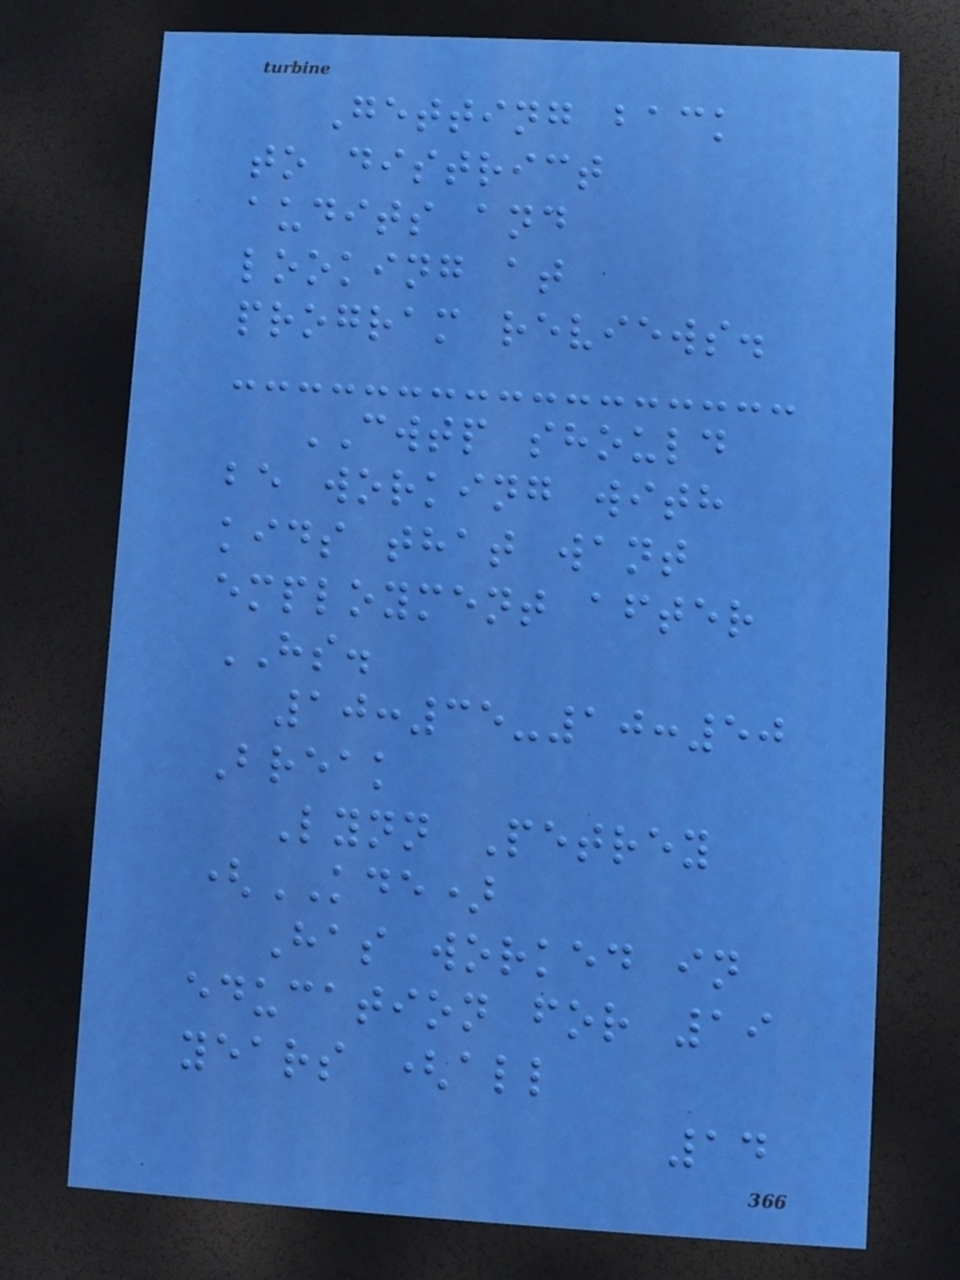Getting back
to district
audits and
looking at
program reviews.
CWTP should
be working with
kids that want
employment after
HS.
10:35-10:50
Break
Lynn Petrey
(KDE)
Has worked in
education for 19
years (all
14
